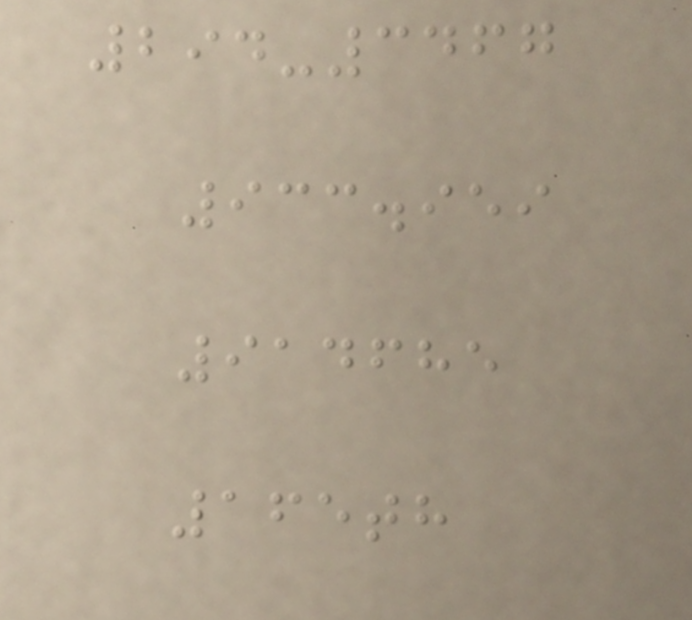294-3467
933.959
914685
165th
